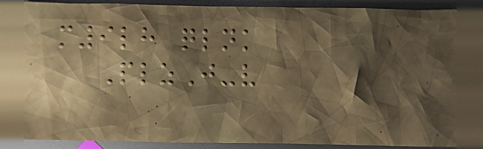m9lh qlnk
PlzJ-v
